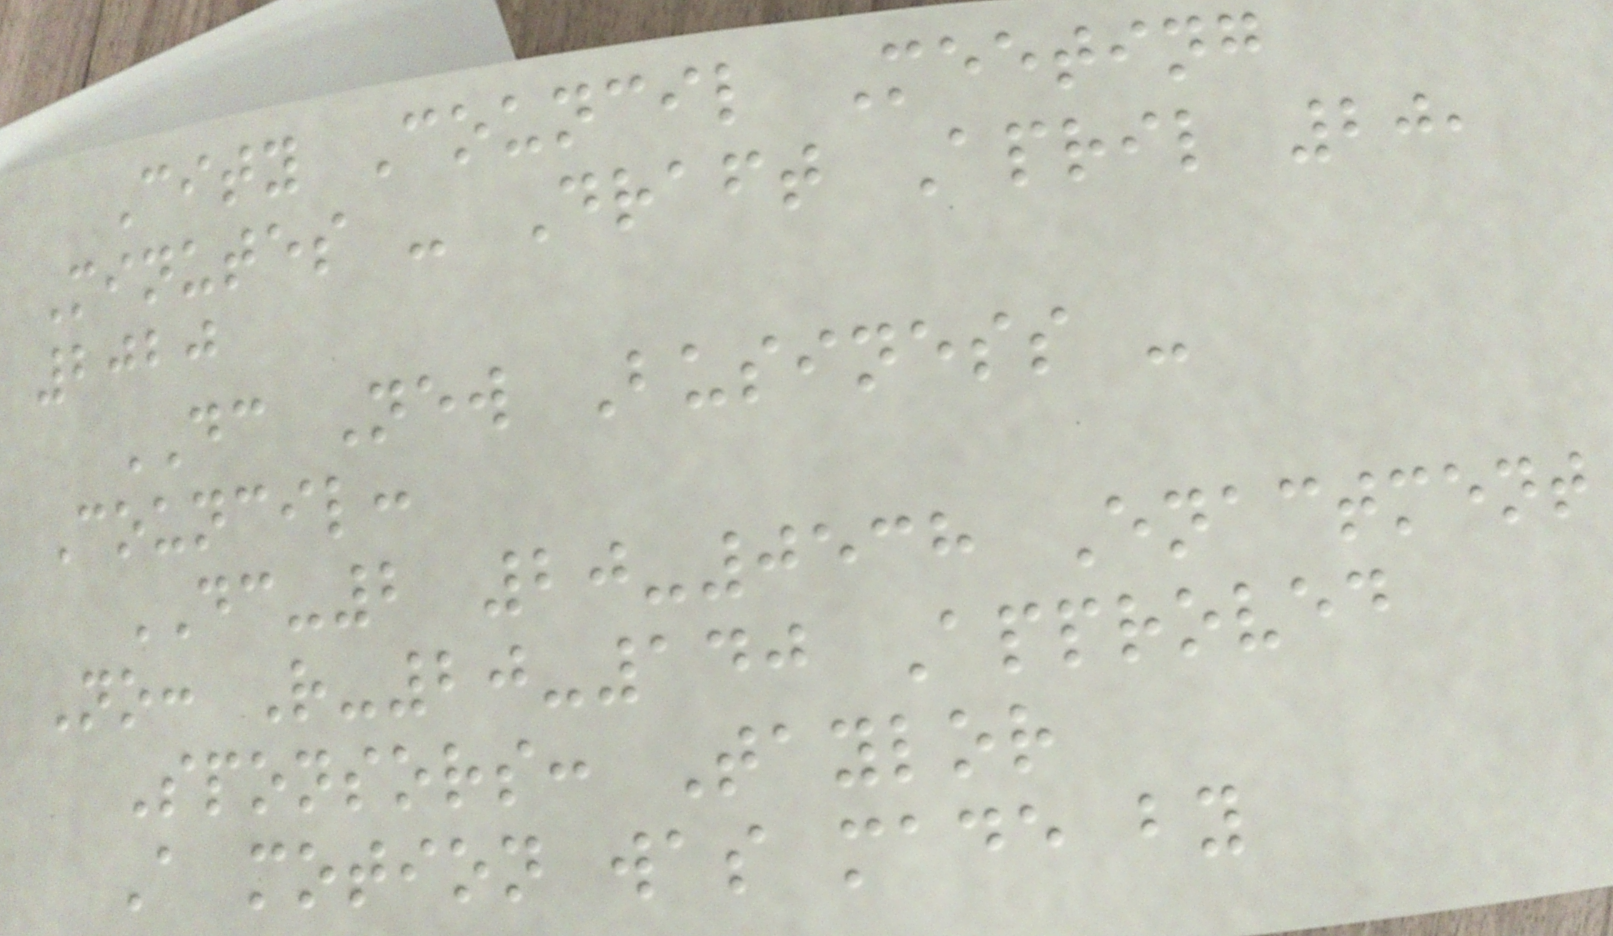City Council Meeting
Minutes - Draft April 20,
2020
DC New Business -
Council:
DC-2 20-0538 Enactment
No: R-20-140 Approved
Sponsors: Taylor
A motion was made by
